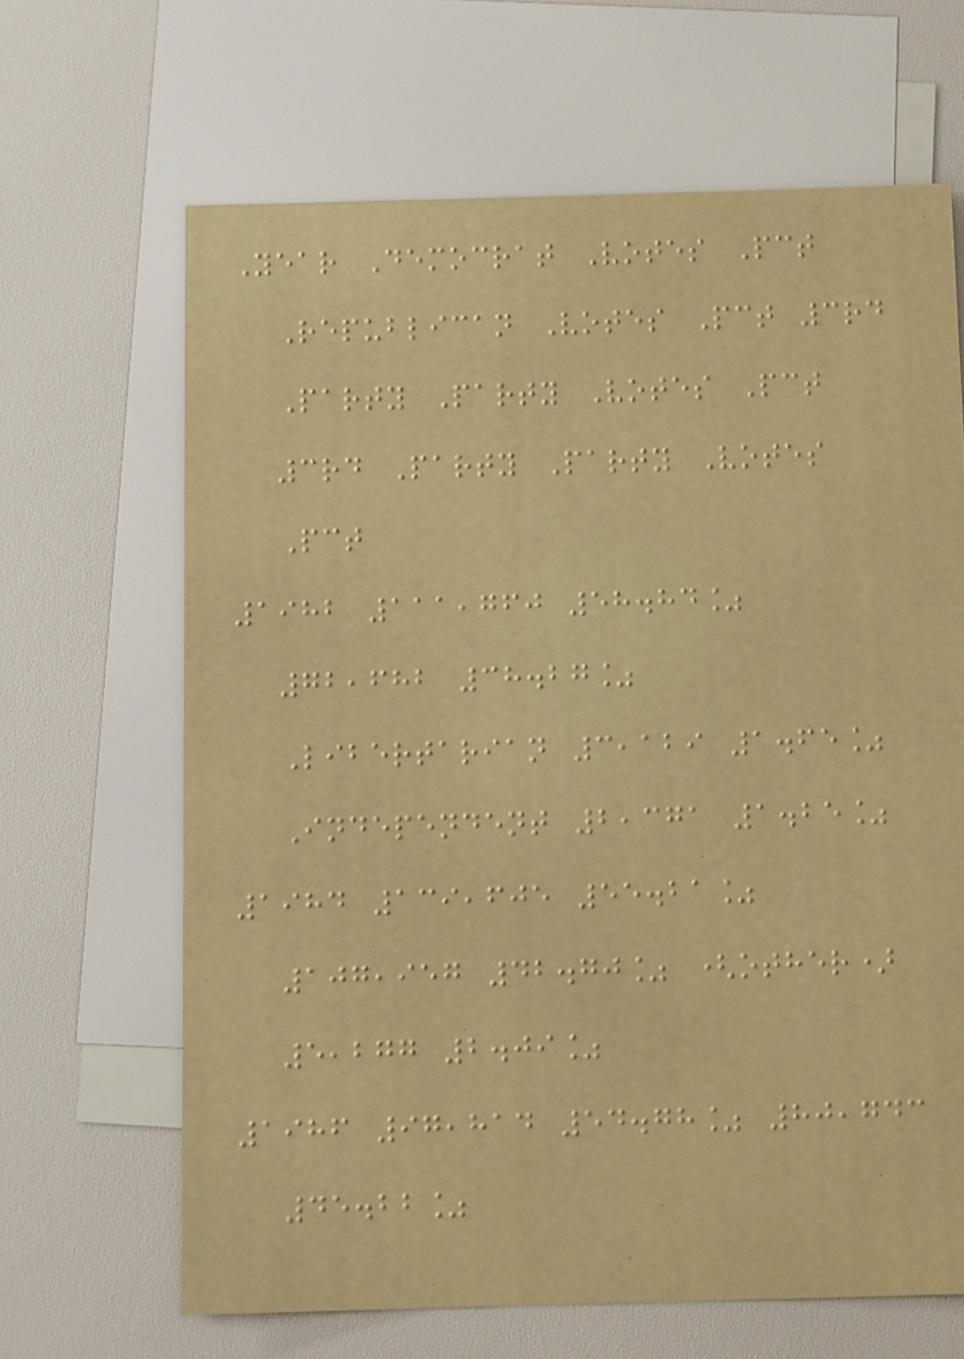Year Democrat Votes Pct
Republican Votes Pct 3rd
Party Party Votes Pct
3rd Party Party Votes
Pct
1982 111,760 58.84%
72,682 38.27%
Libertarian 3,129 1.65%
Independent 2,371 1.25%
1984 139,605 55.21%
107,957 42.70% (other)
5,277 2.09%
1986 97,814 54.78% 80,743
45.22%
